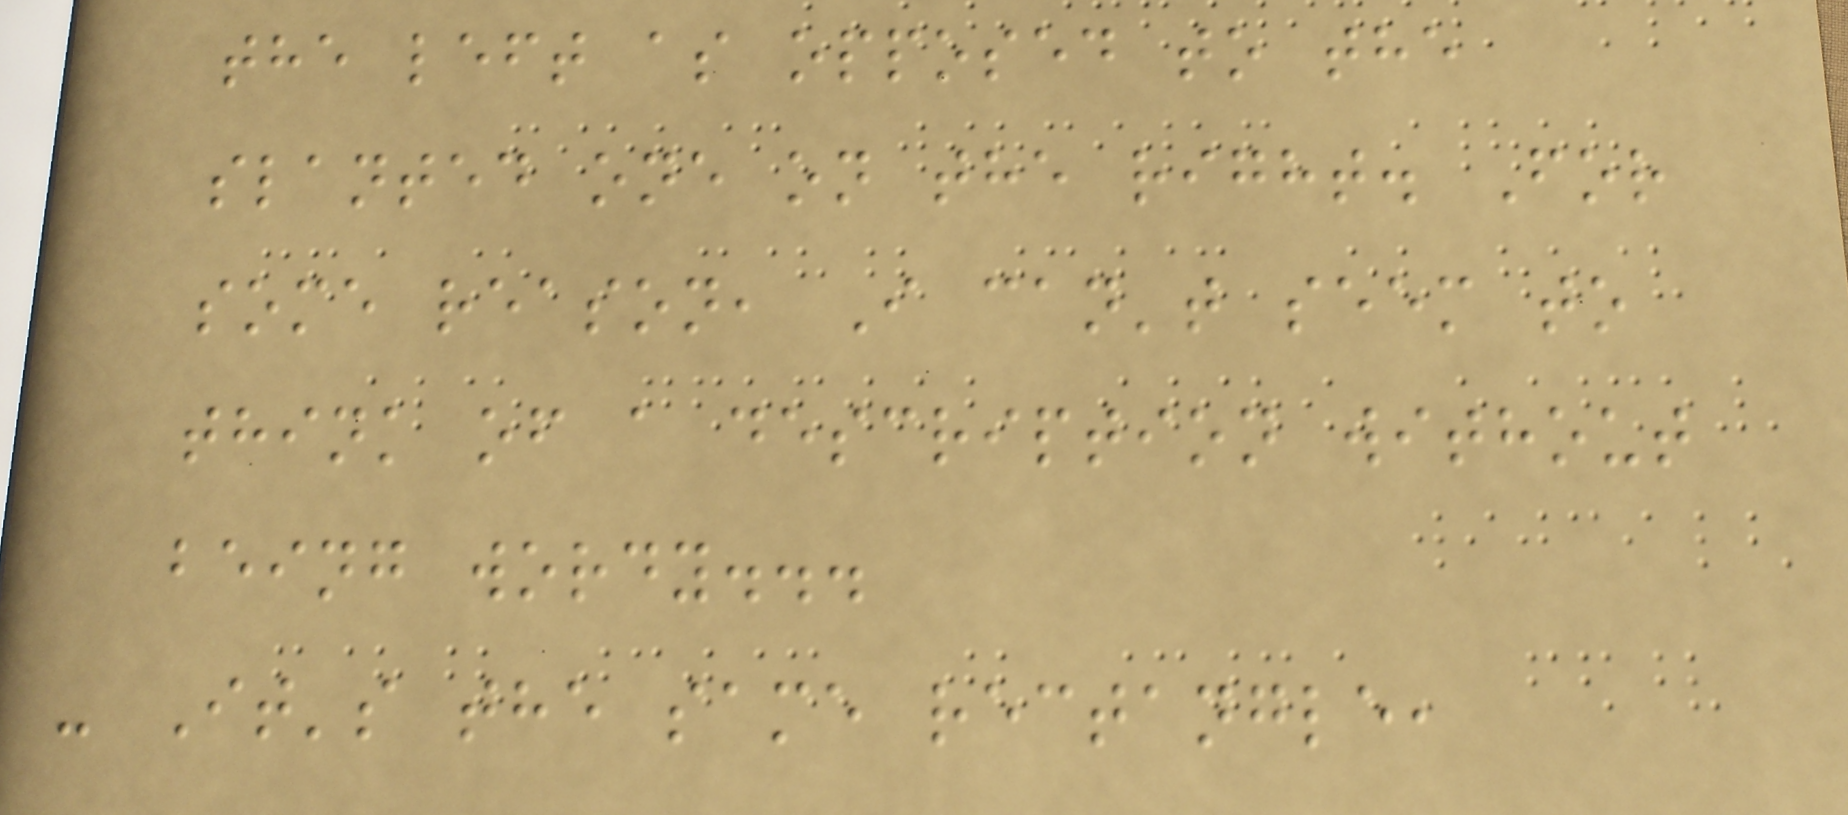the left as opposed to the
slanted one on the right. For
some reason, I can't seem to
think of a description without
being wordy...
- It's the same rectangle,
